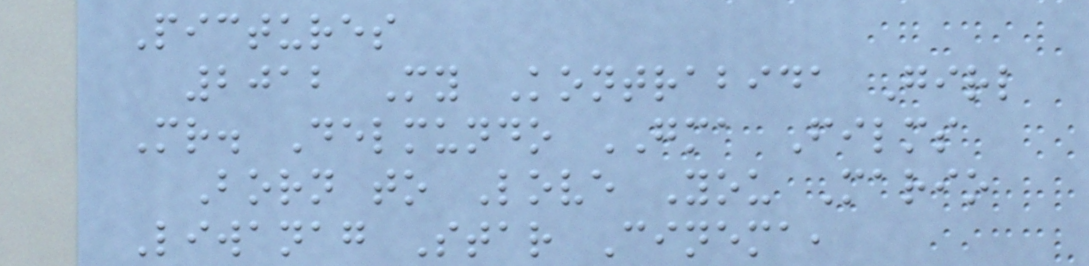Pictures
2012 My Kontrabida Girl
Mr. Delmundo GMA Films
Born to Love You Mario
Liwanag Star Cinema,
